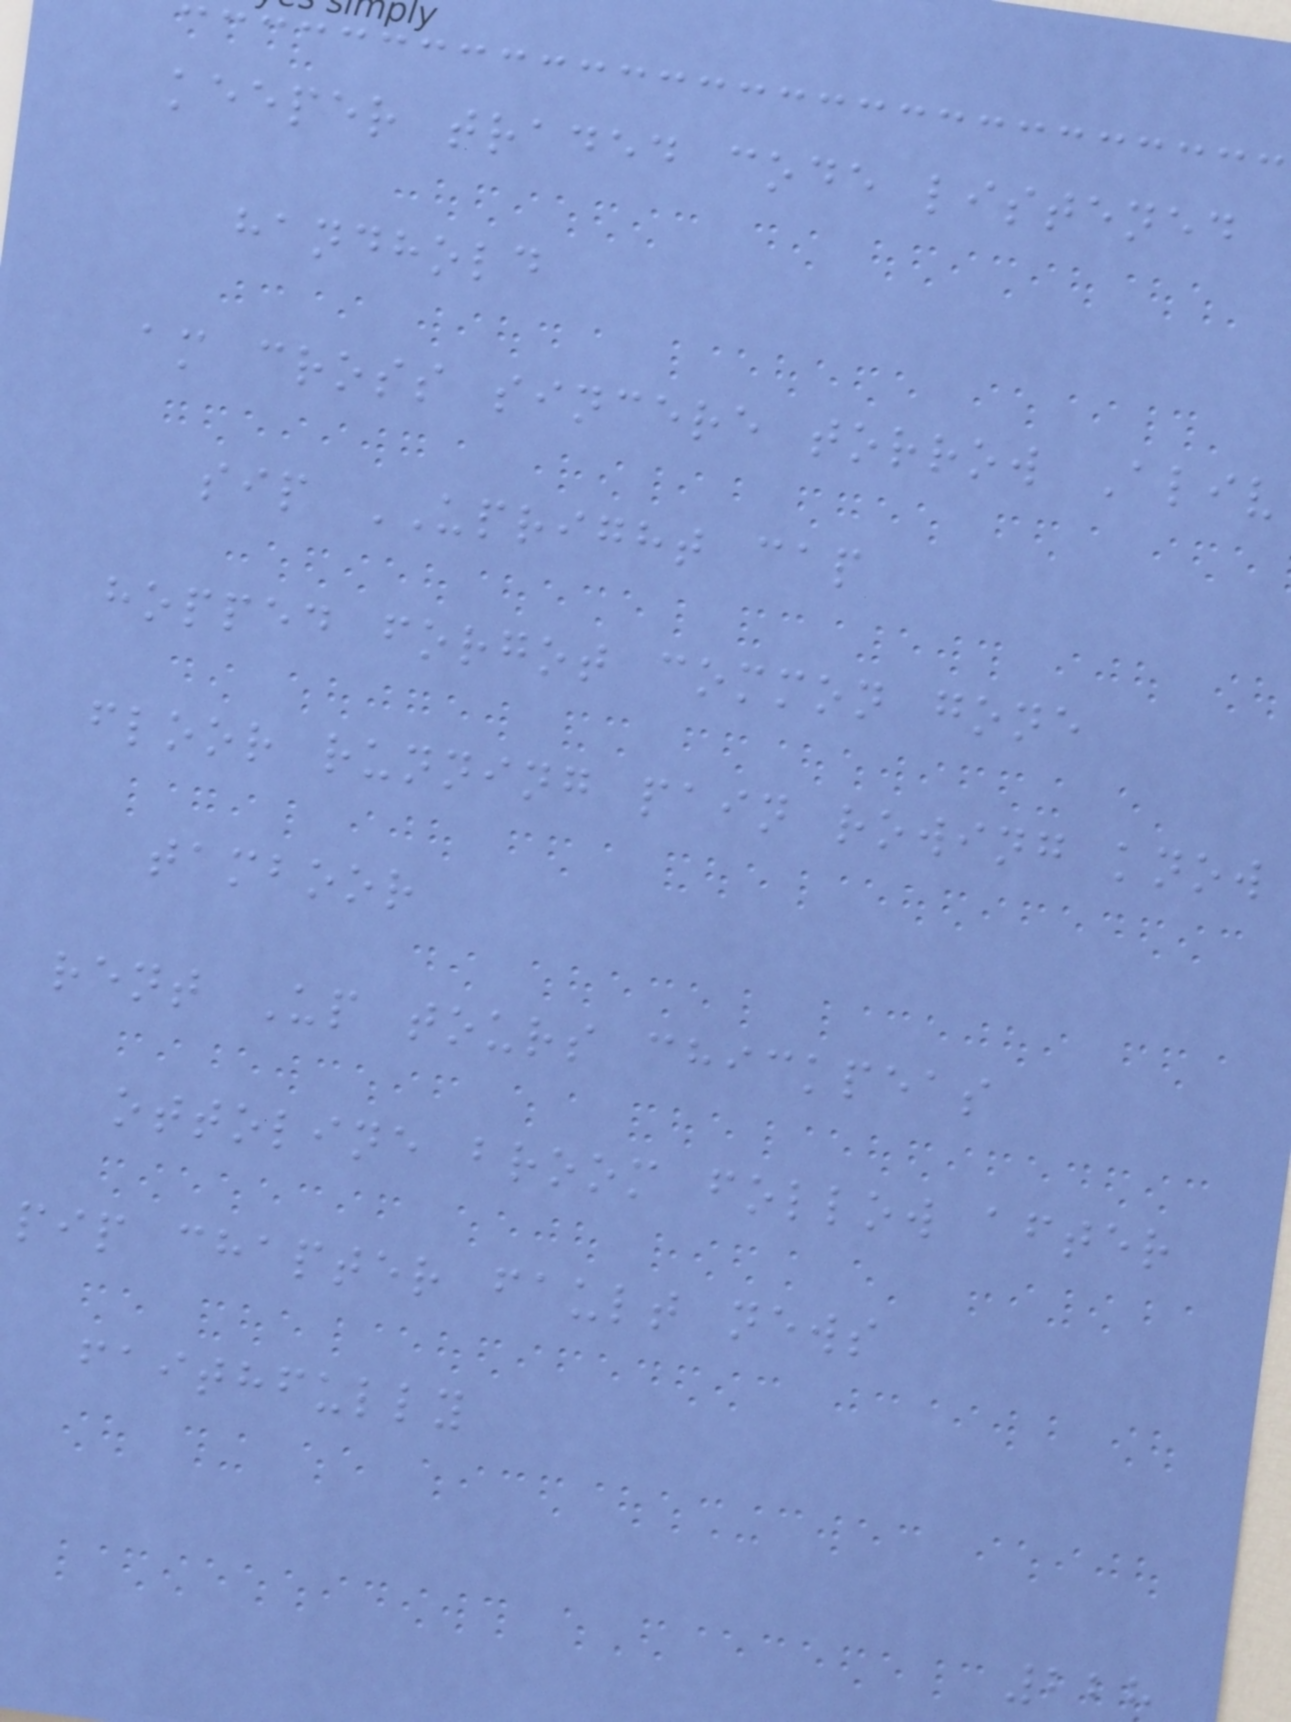keeper traded code listened
handhold
am cross sincere torrow Aliv
sip UPRIGHT cap
hopped forgot common gone
floor running pain rowing know
tamboor
rent Up tours chickpeas
ottoline broom follow after
pip chapter fault news
faithfully
228
